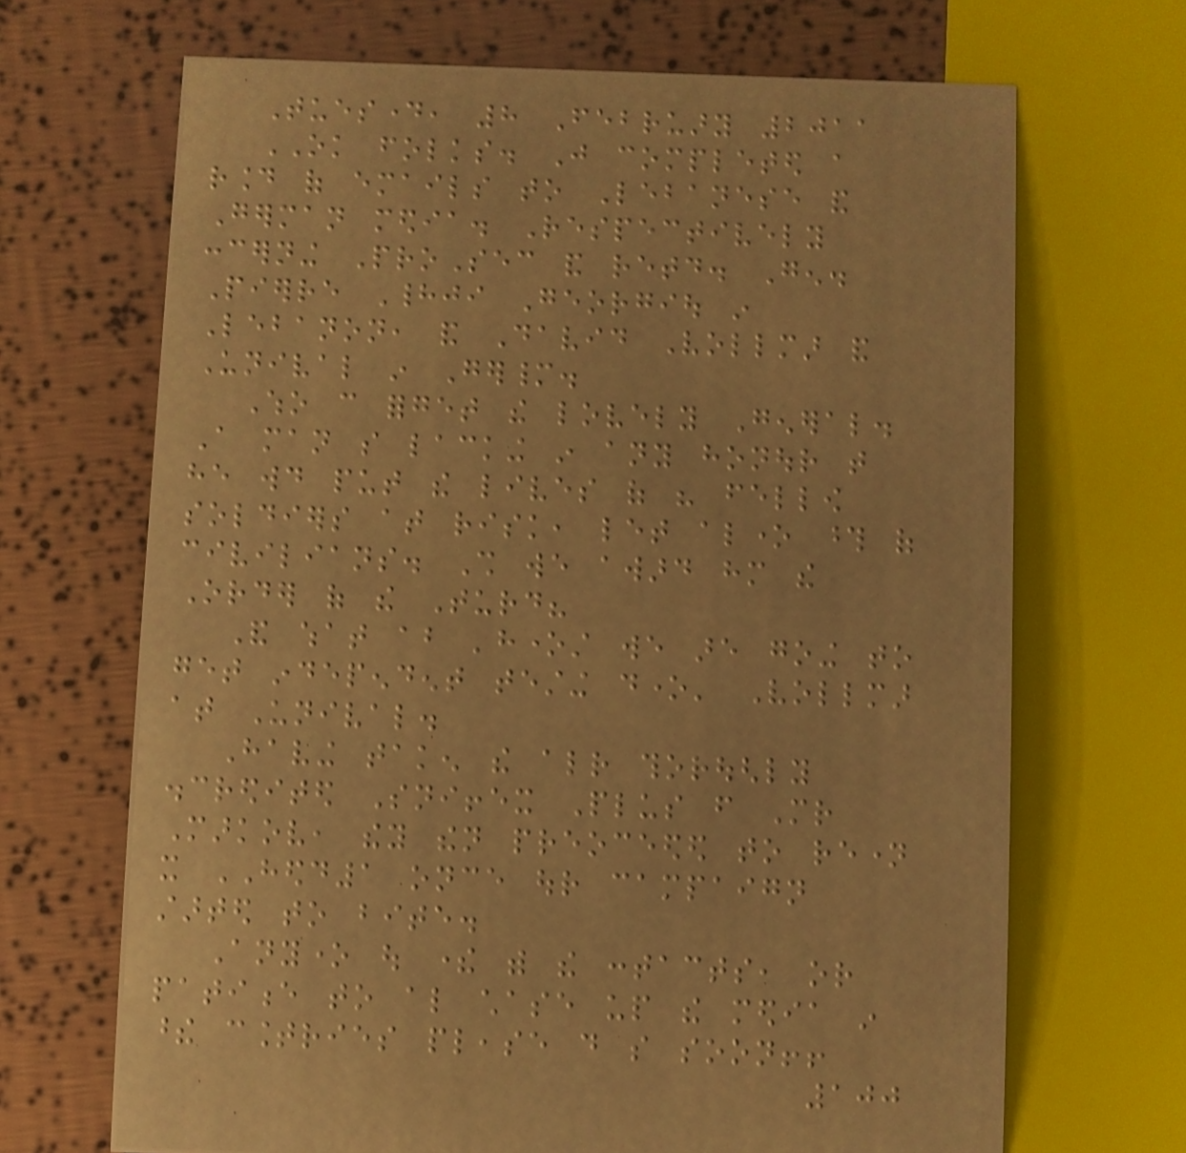Tuesday, 8 February 2011
OK folks. Just completed a
round of emails to Lebanese and
German media. Respectively
concerning ProSec and retd. Gen.
Pierre Hadji Georgiou in
Lebanon, and David Vollmar and
Unival in Germany.
Who can forget the lovely General.
A man so lacking in any honour that
he would put the lives of his fellow
soldiers at risk, let alone those of
civilians. Shall we award him the
Order of the Turd?
And what about 'honest we are going to
get independent testing done' Vollmar
at Unival.
Having taken the already thoroughly
discredited Sniffex Plus from Mr
Markov, they then preoceeded to rename
it HEDD1 once our campaign
started to bite.
Anyone out there with the contacts, or
patience to also chase up the media in
these countries please do so soon!!
100
